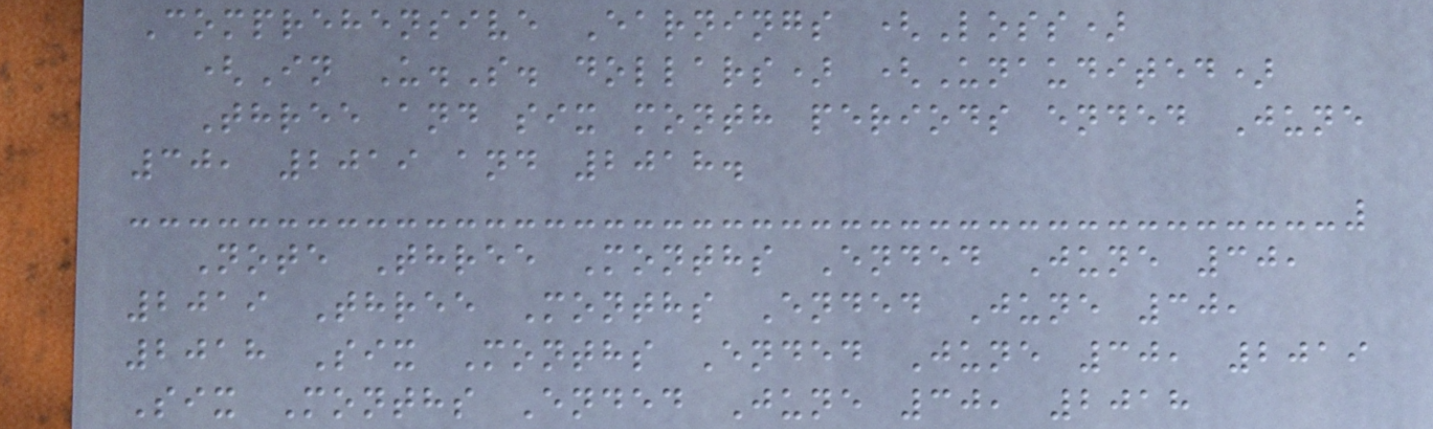Comprehensive Earnings (Loss)
(In U.S. dollars) (Unaudited)
Three and six month periods ended June
30, 2019 and 2018.
Note Three Months Ended June 30,
2019 Three Months Ended June 30,
2018 Six Months Ended June 30, 2019
Six Months Ended June 30, 2018
